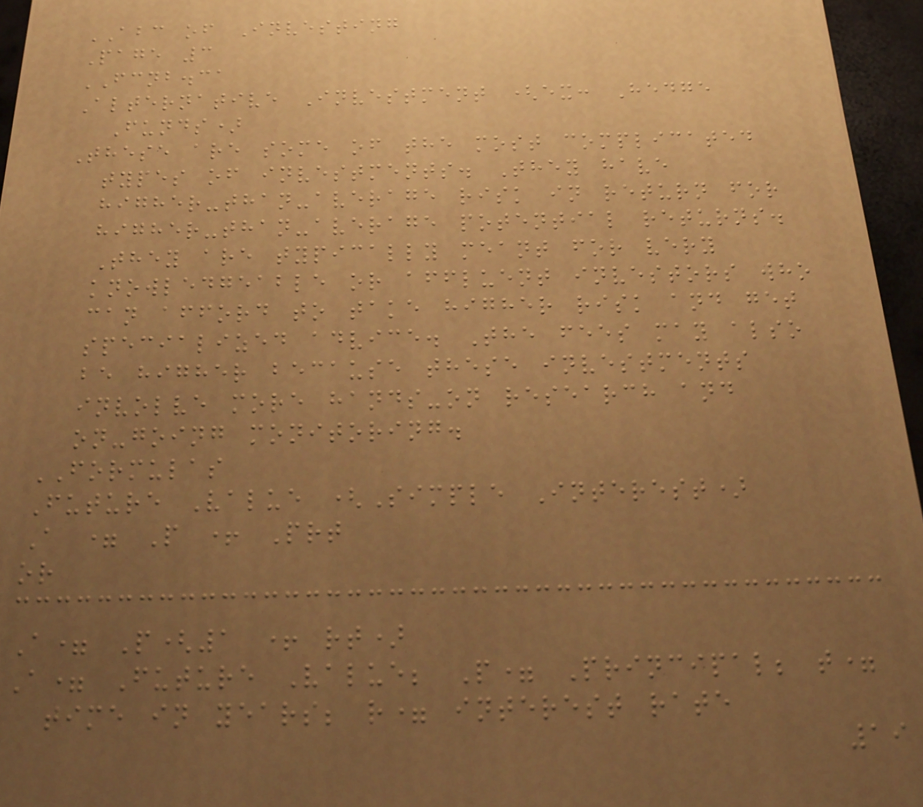ABC of Investing
Page 3
FCNB.ca
Alternative Investment (ex: Hedge
Funds)
These are some of the most complicated
types of investments. They have
higher-than-average risk in return for
higher-than-average potential returns.
They are typically meant for very
knowledgeable or affluent investors who
can afford to take higher risk and get
specialized advice. The fees may also
be higher because these investments
involve more hands-on research and
on-going monitoring.
FORMULAS
Future Value (Simple Interest)
A = P + Prt
or
A= P(1 + rt)
A= Future Value; P= Principal; t=
time in years; r= interest rate
19
